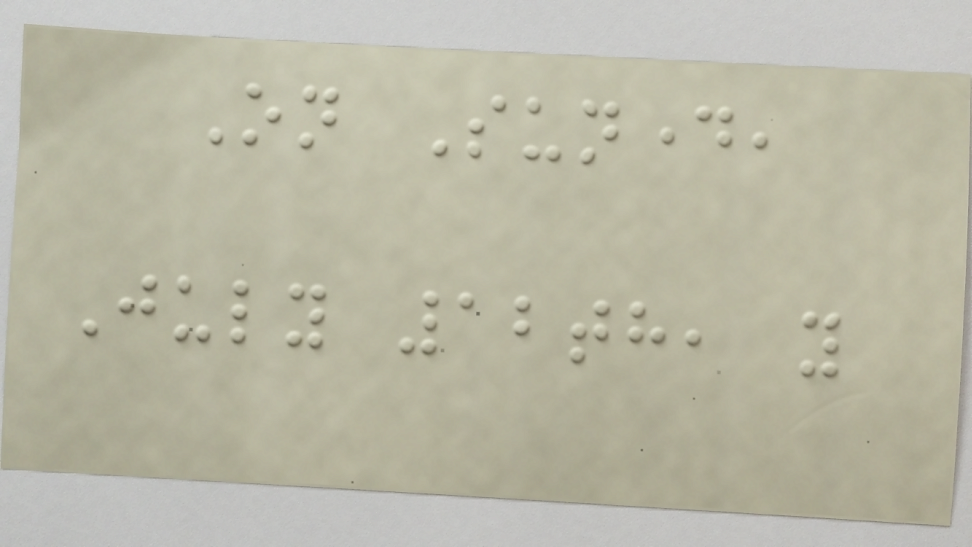On Sunday,
July 12th, you
